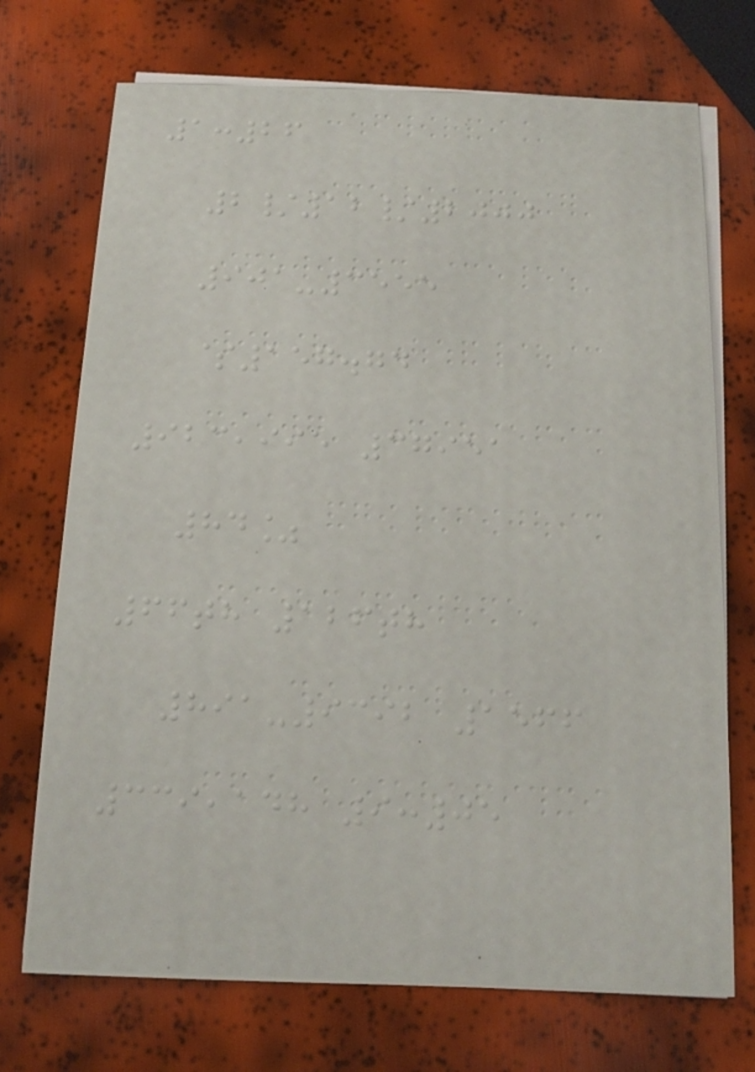1:26
2/12/2000
901-3555
$157.74
923,995 37951
84%
66th 126th
891-9392 1566
339,148 9:05
